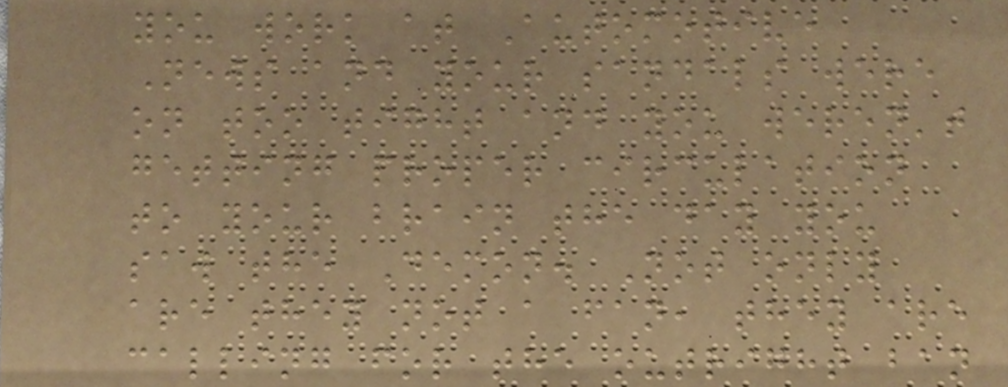you work at Automotive
News and your sandals were
on too tight and you weren't
getting proper circulation
to your brain the day you
saw the Demon. Not only
are they not a fan, they are
calling for the outright ban
